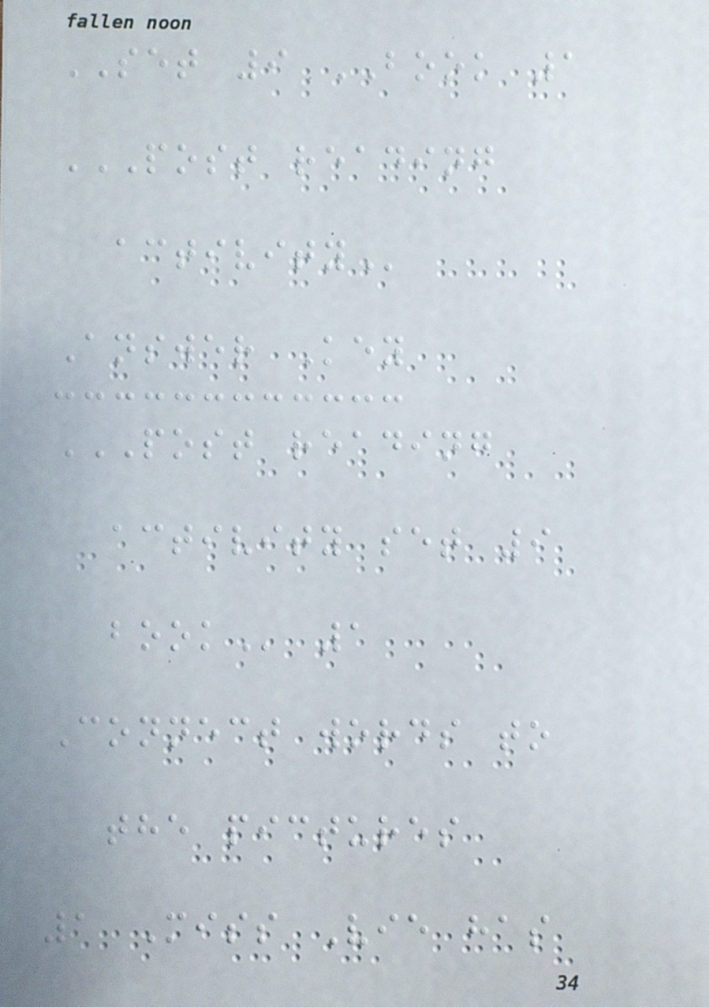SET 9 BOOK 1
POST READING
ACTIVITY
Answer Key
POST READING
ACTIVITY SET 9
BOOK 1
Connect words to
the pictures
1 Miss Vie has
